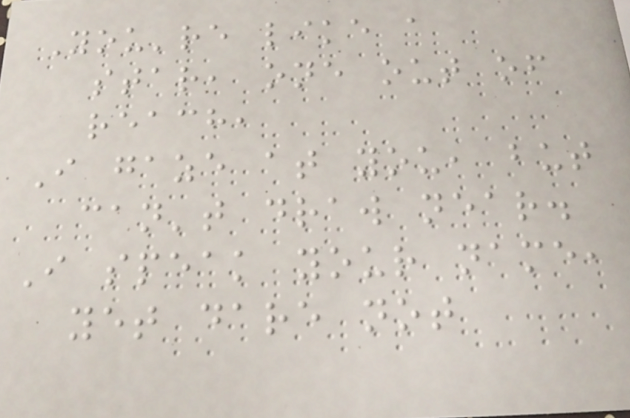You're like a
star, one out of
reach,
I gaze at you, but
can't draw near.
I speak your name,
yet dare not
